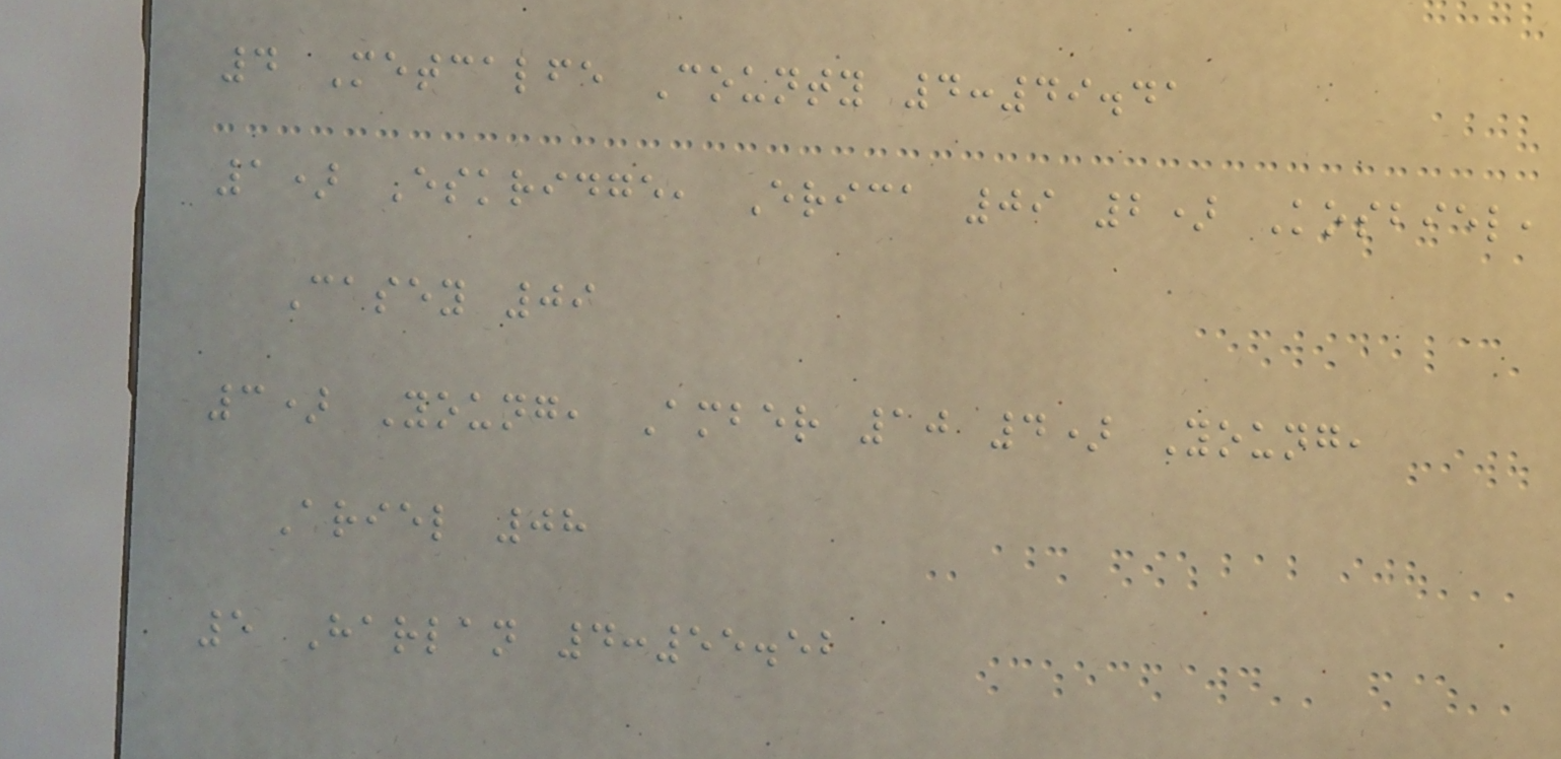4 Metcalfe County 4:49.41
1) Eskridge, Erica 09 2) Kosbiel,
Casey 09
3) Young, Amber 10 4) Young,
Ariel 08
5 Harlan 4:55.52
